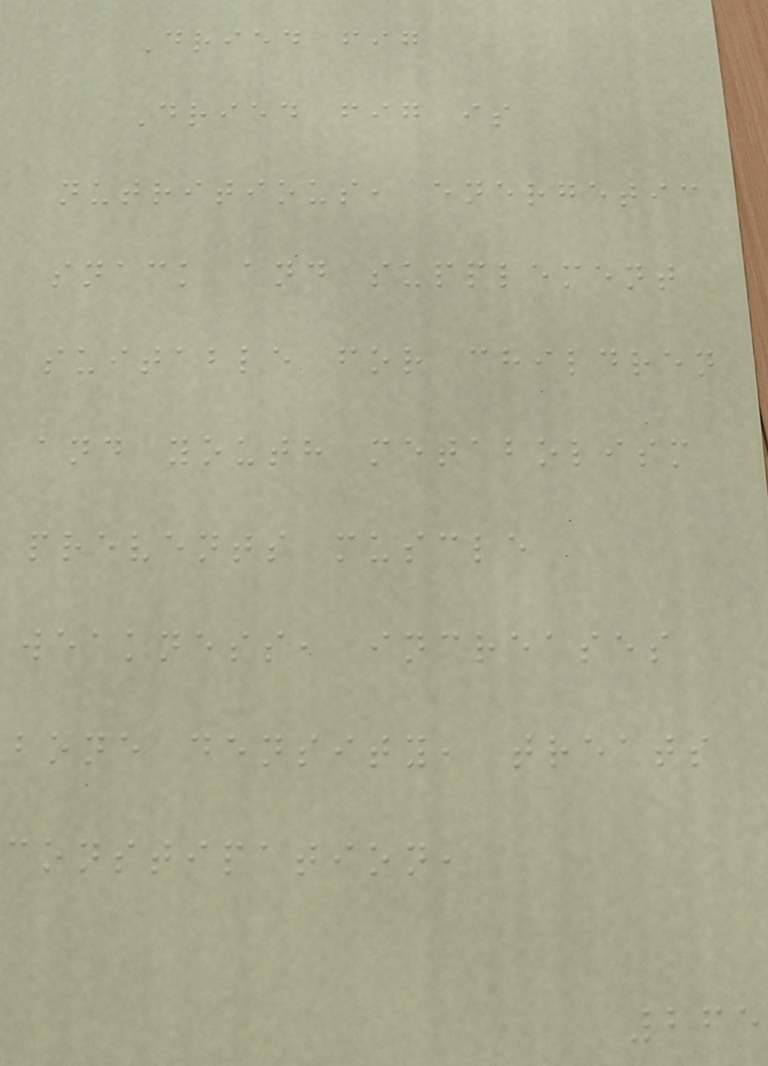Dried fig
Dried fig is
nutritious, energetic
snack and supplement
suitable for children
and youth metabolism
prevents muscle
weakness, increases
bone density, treats
constipation,
265
